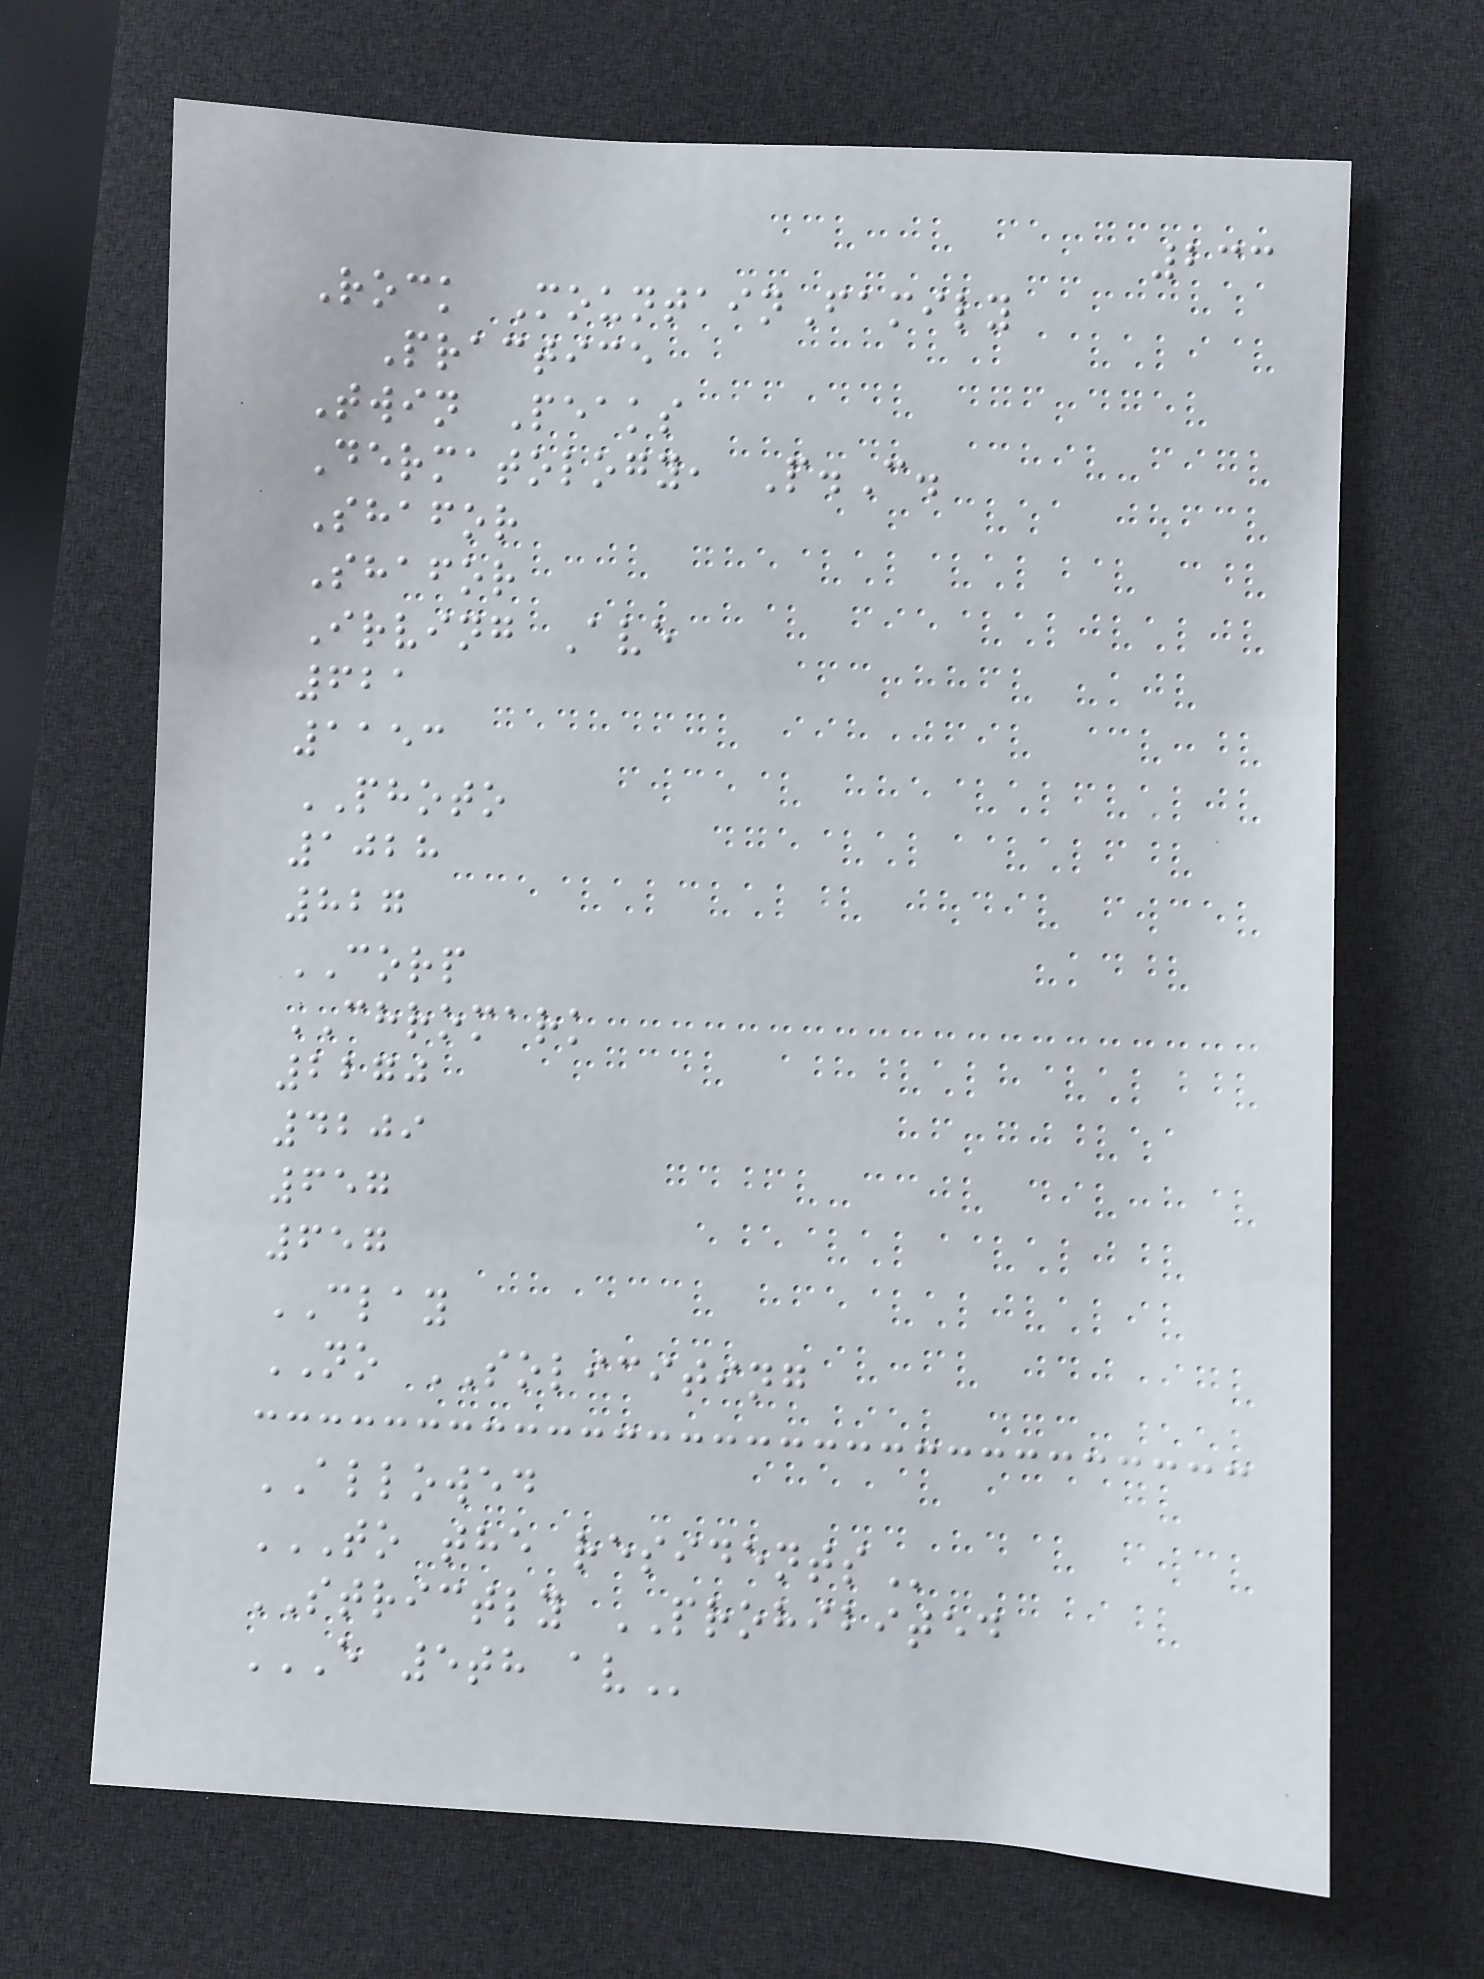233
Rock MountainFamily
Practice
Twin Peaks
Dermatology, P.C.
Shafor
Shafor
Irving Ave
621
1153
PHOTO
1028
827
CORP
CHROMARK
2270
4209
657
657
CLAY
NO SOLICITING
ALLOWED
TO THE RESIDENTS
STRICTLY PROHIBITED
E 5TH AV
